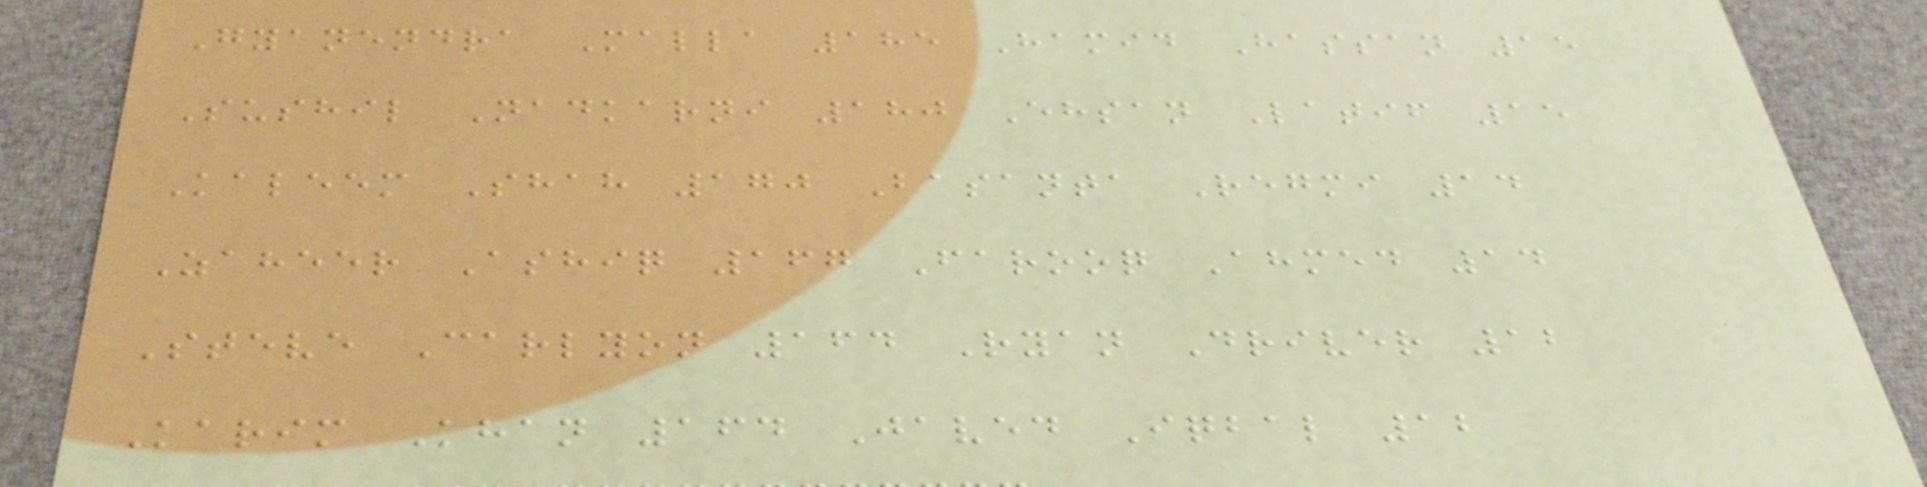Gyanendra Malla 185 Hamid Hassan 15
Sushil Nadkarni 180 Ehsan Latif 15
Kaleem Shah 170 Basanta Regmi 14
Zaheer Ashiq 167 Farooq Ahmed 14
Steve Carlyon 164 Ryan Driver 12
Karim Khan 164 Javed Iqbal 12
